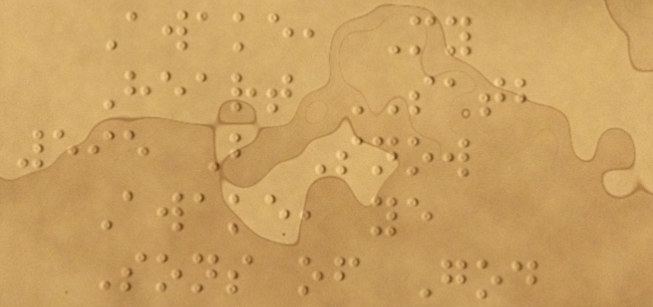Awake, My
Heart SATB
595 B Snow
Awake, ye
Sons of God
